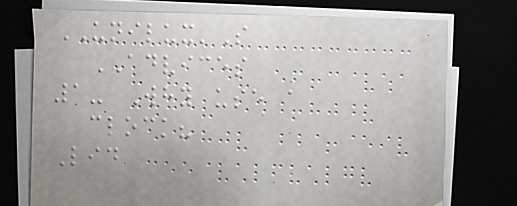UNILUX'S
ADVICES
1- Why use a
clock?
Lid
